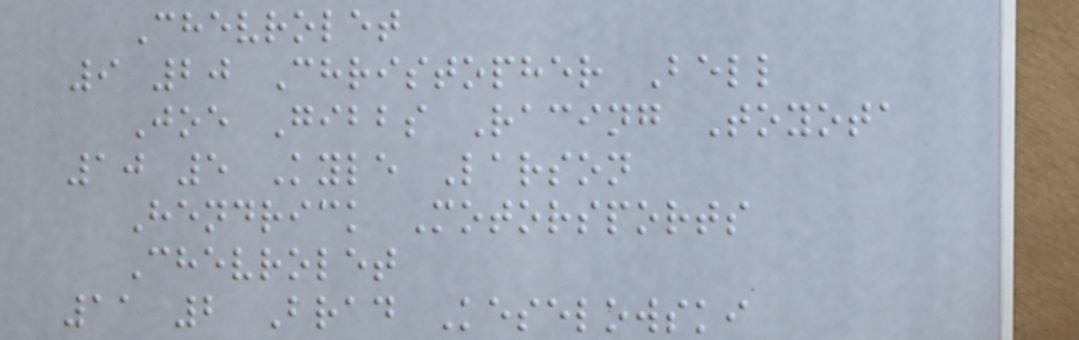Chevrolet
9 20 Christopher Bell
Joe Gibbs Racing Toyota
10 5 Kyle Larson
Hendrick Motorsports
Chevrolet
11 2 Brad Keselowski
